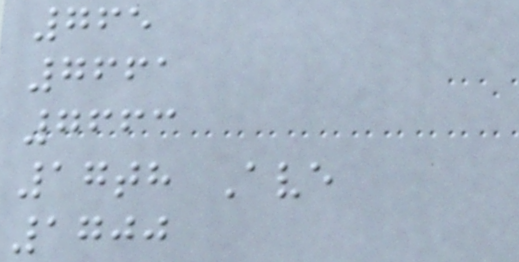765
7661
7663
17th Ave
1700
